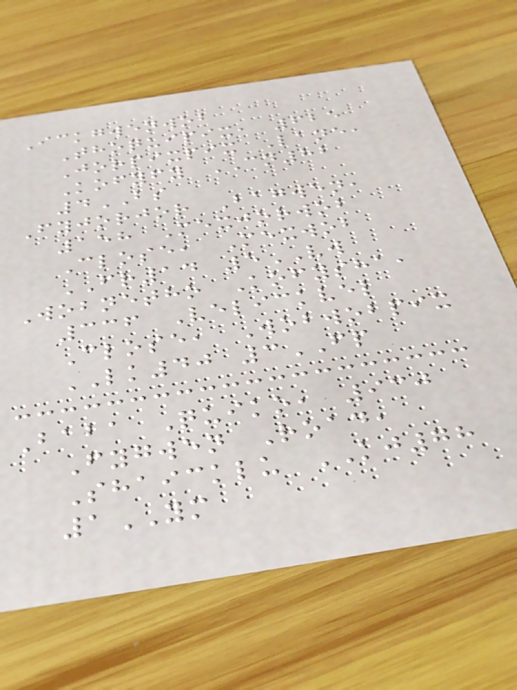Ickgwenwob
Thoquipix, 625
Jorpixpix Lane,
Kofyfy CN82
4BS
Fyjorjor Bagwen,
158 Mexjorwob
Close, Mexwob
FR14 5VW
Wobnetho Kofysha,
336 Velickvel
Close, Wobwobpix
LK40 3FP
Baba Quiko, 930
Fygwen Road,
Shaicklu KJ78
1YM
